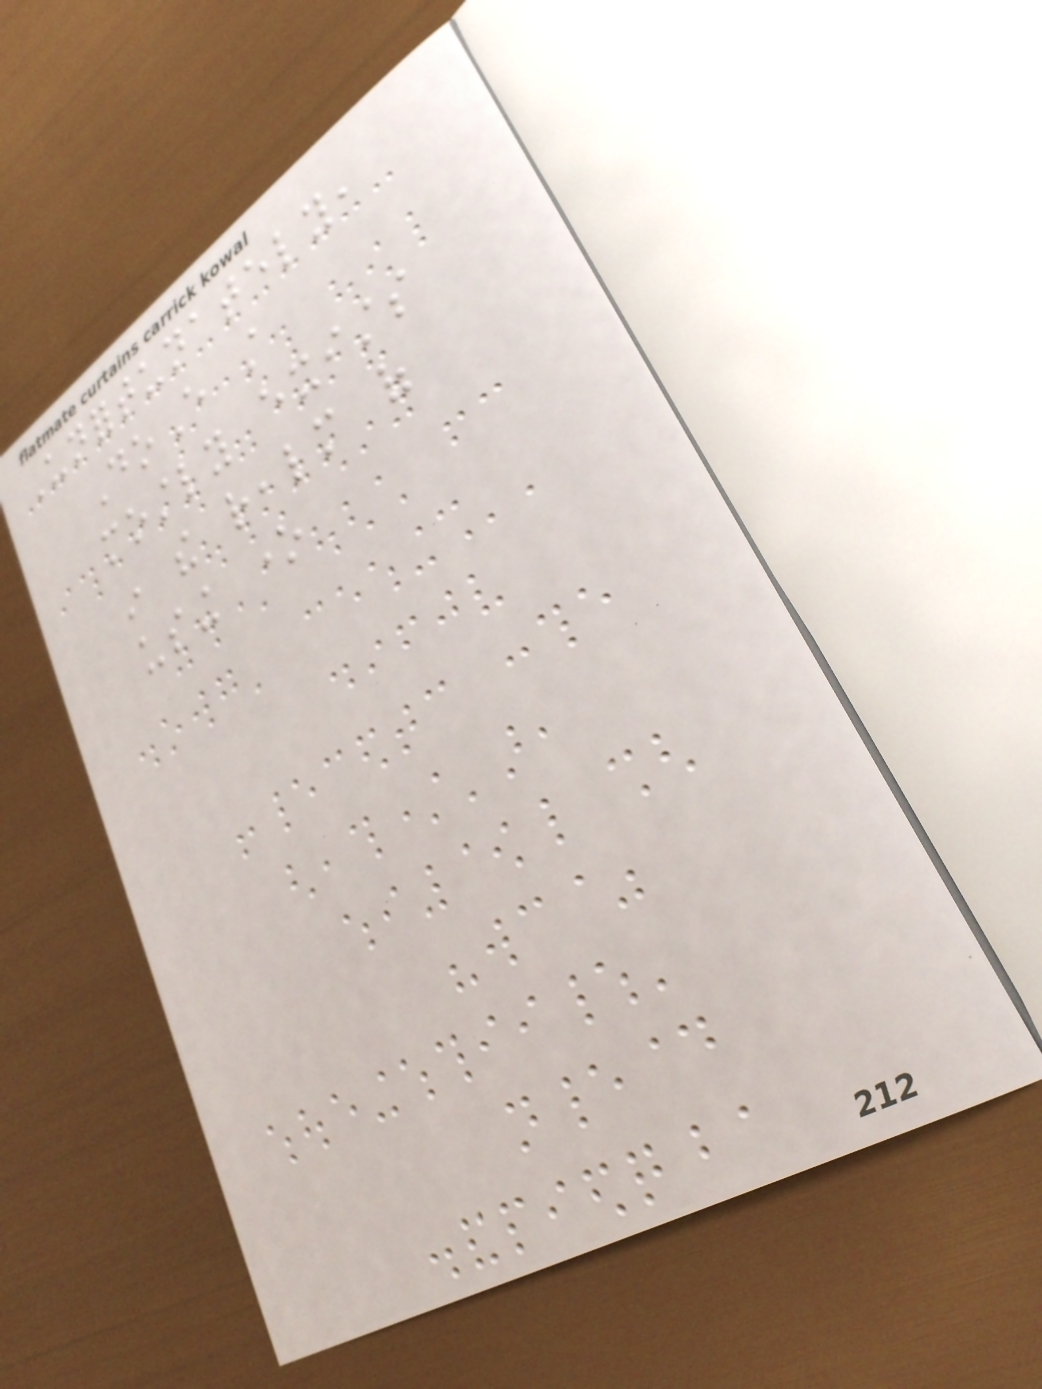Unfortunately,
DoE still
mostly exists
in the realm of
using one
